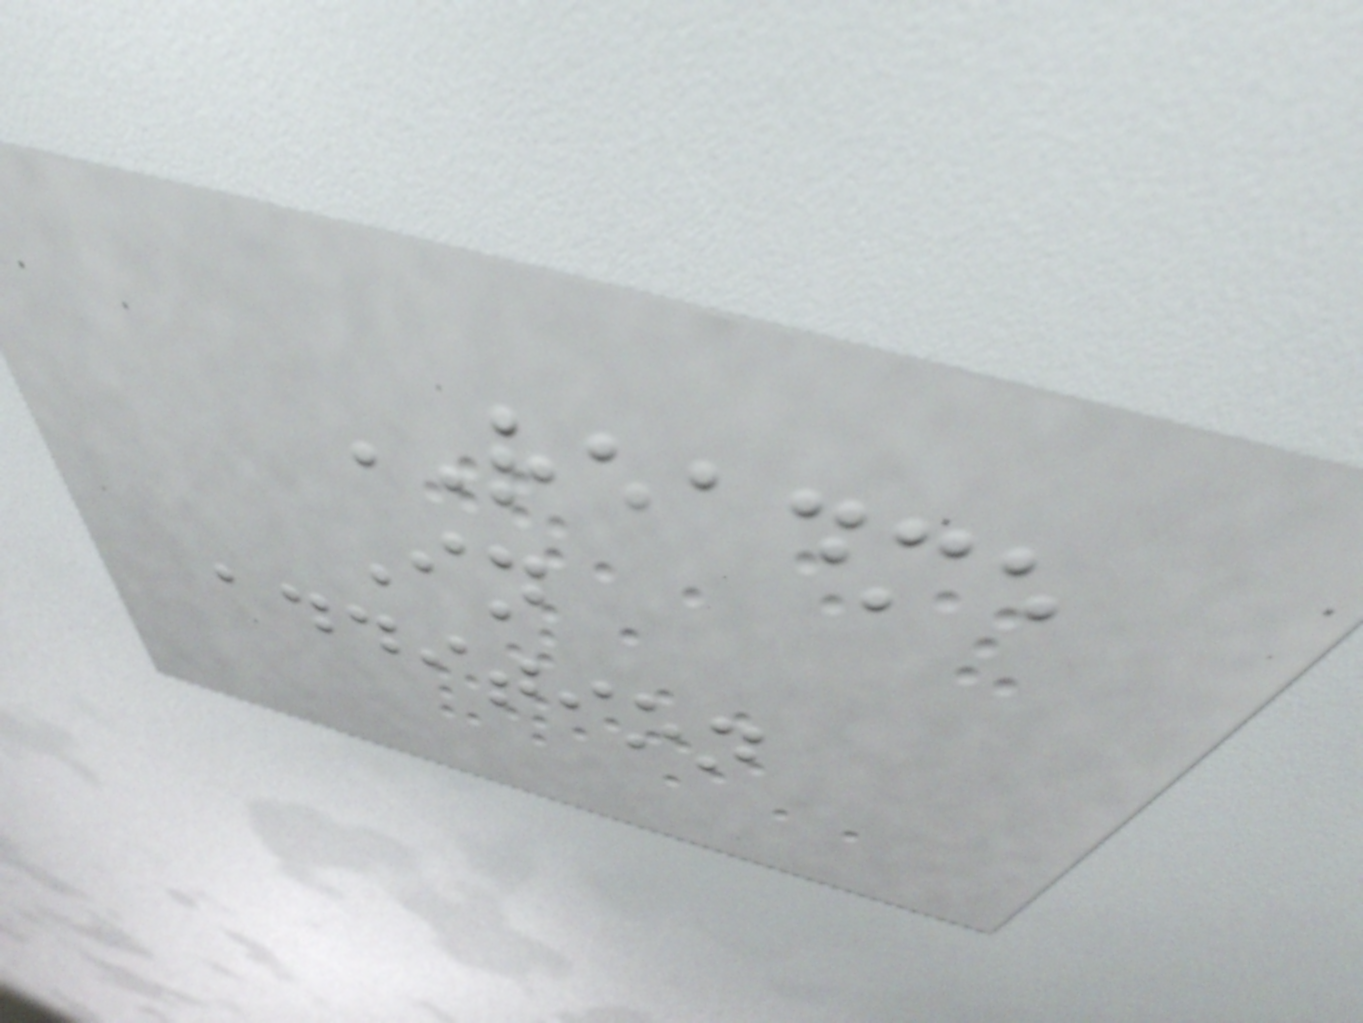README
In
addition
